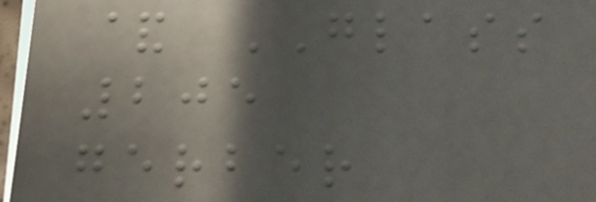& GLASS
205
gerber
